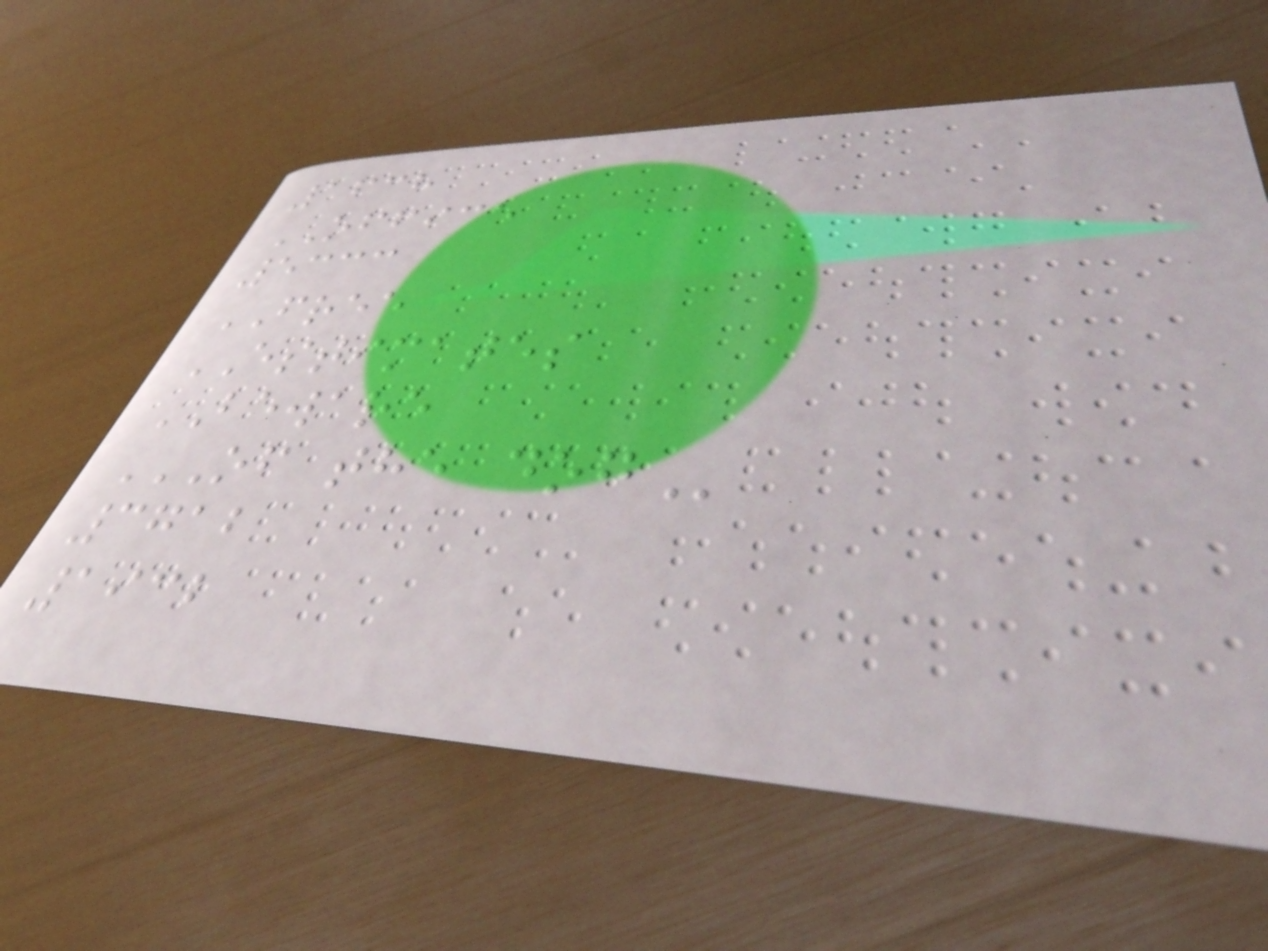1638
OFFICE
5333
FREE
ESTIMATES
BEWARE
OF THE DOG
3712
1932
